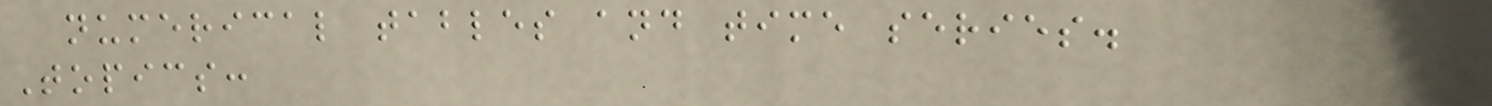numerical tables and time series.
Topics:
